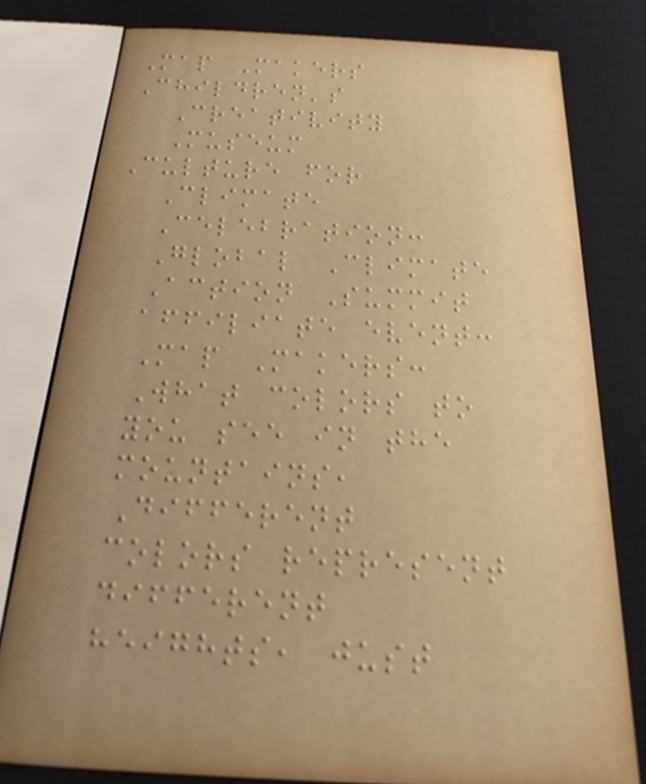Map Makers
Children's
Creativity
Museum
Culture for
Climate
Celebration:
Global Climate
Action Summit
affiliate event:
Map Makers:
What colors to
you see in the
mountains,
Different
colors represent
different
heights, just
